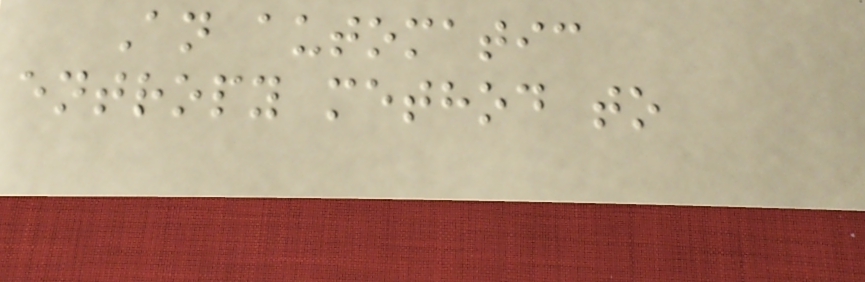An automatic
entropy method to
